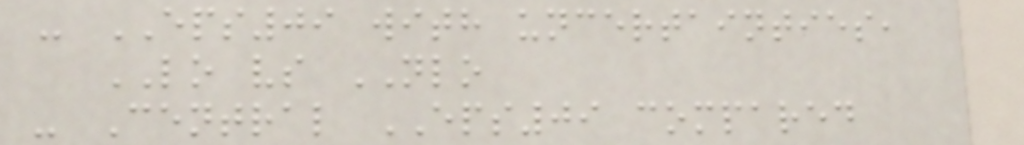- EPS09 with uncertainties,
LO vs NLO
- Central EPS09 compared
